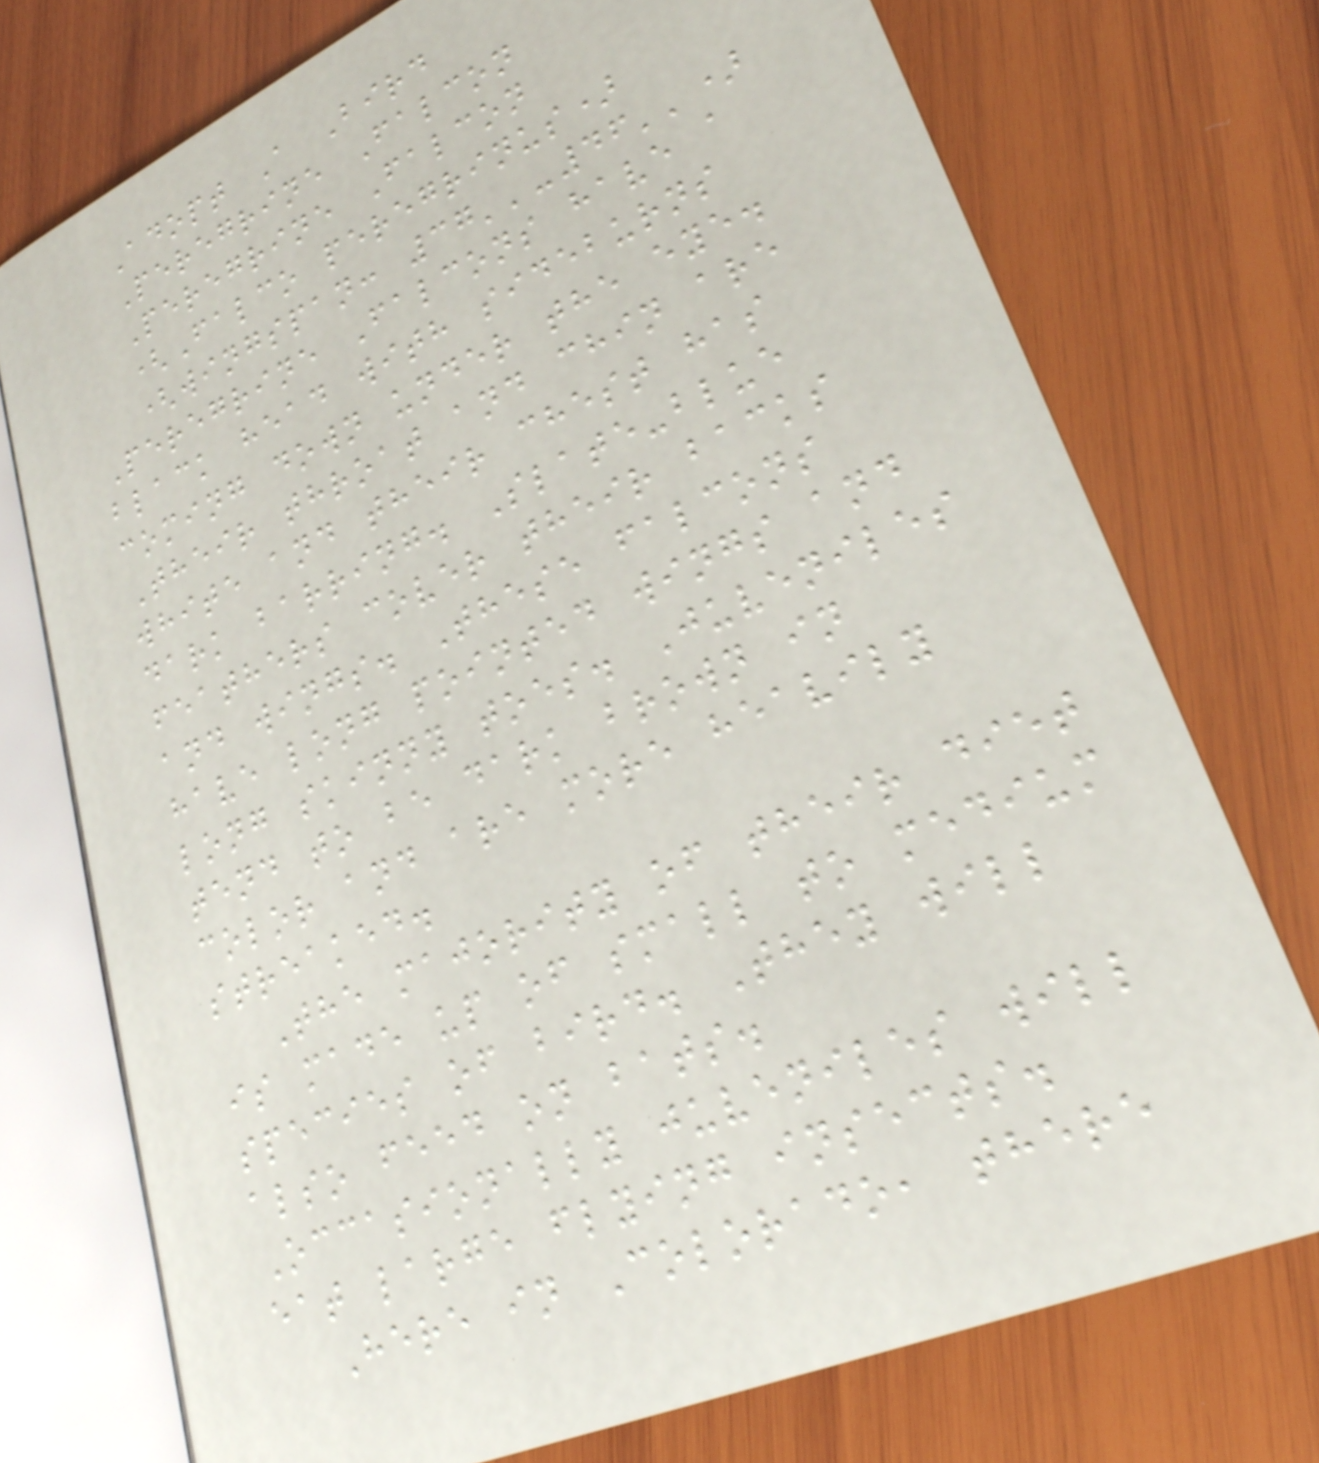Adopt A Bird
Peregrine Falcon
Peregrine Falcon
(Falco peregrinus)
(wingspan: 37''-46'')
Peregrine Falcons have a
black head with sideburns
coming down under the eye.
Their throat and chin are
white and their chest has
dark barring. Slate-blue
feathers cover their backs
and wings. These falcons
have long pointed wings and
long skinny toes. Juveniles
tend to be dark brown in
color and are more heavily
streaked.
The majority of their diet
is made up of small to medium
species of bird. They will
also feed on bats.
Occasionally juveniles will
eat large flying insects.
Here in Colorado, there
